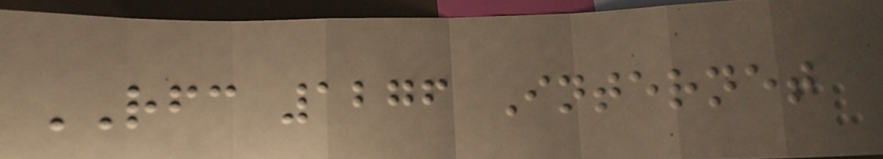RFC 1276 Internet
